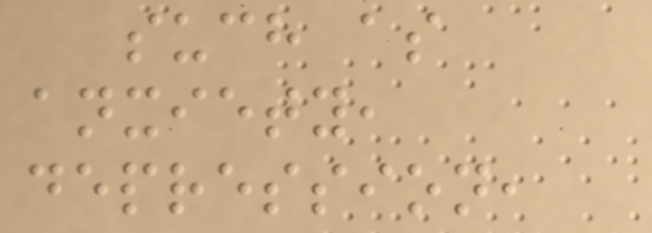such as
anxiety,
depression,
